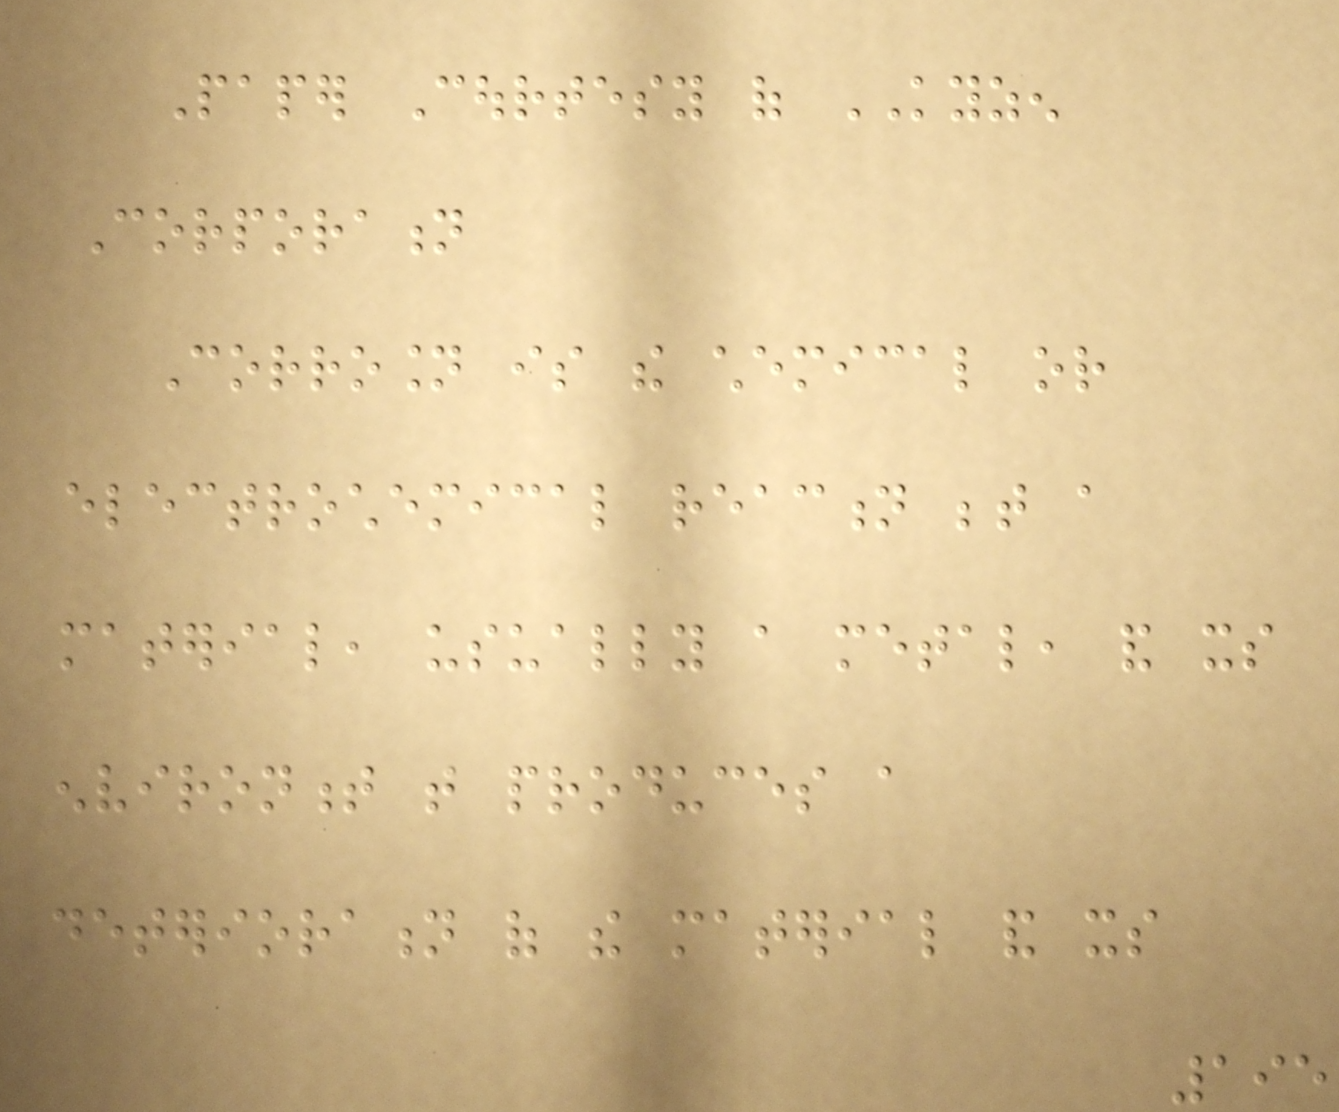Paper Courtesy of KYZEN
Corporation
Corrosion is the chemical or
electrochemical reaction between a
material, usually a metal, and its
environment that produces a
deterioration of the material and its
195
